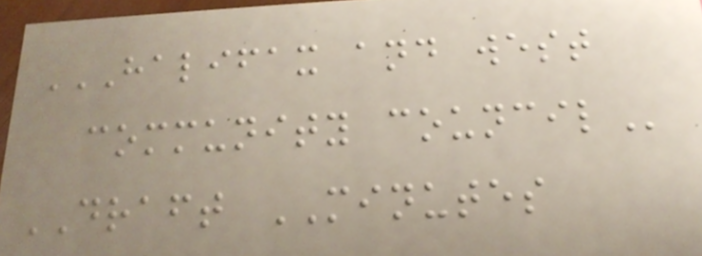HALIFAX AND WEST
COMMUNITY COUNCIL
DRAFT MINUTES
